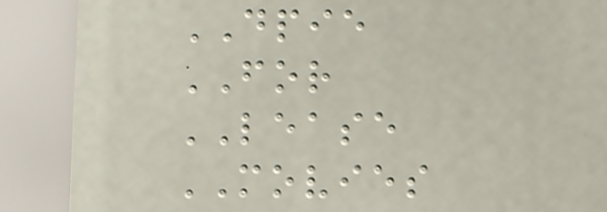DPIE
FOR
LEASE
MOVIES
